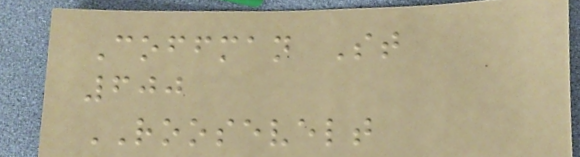Coffman St
600
ROOSEVELT
